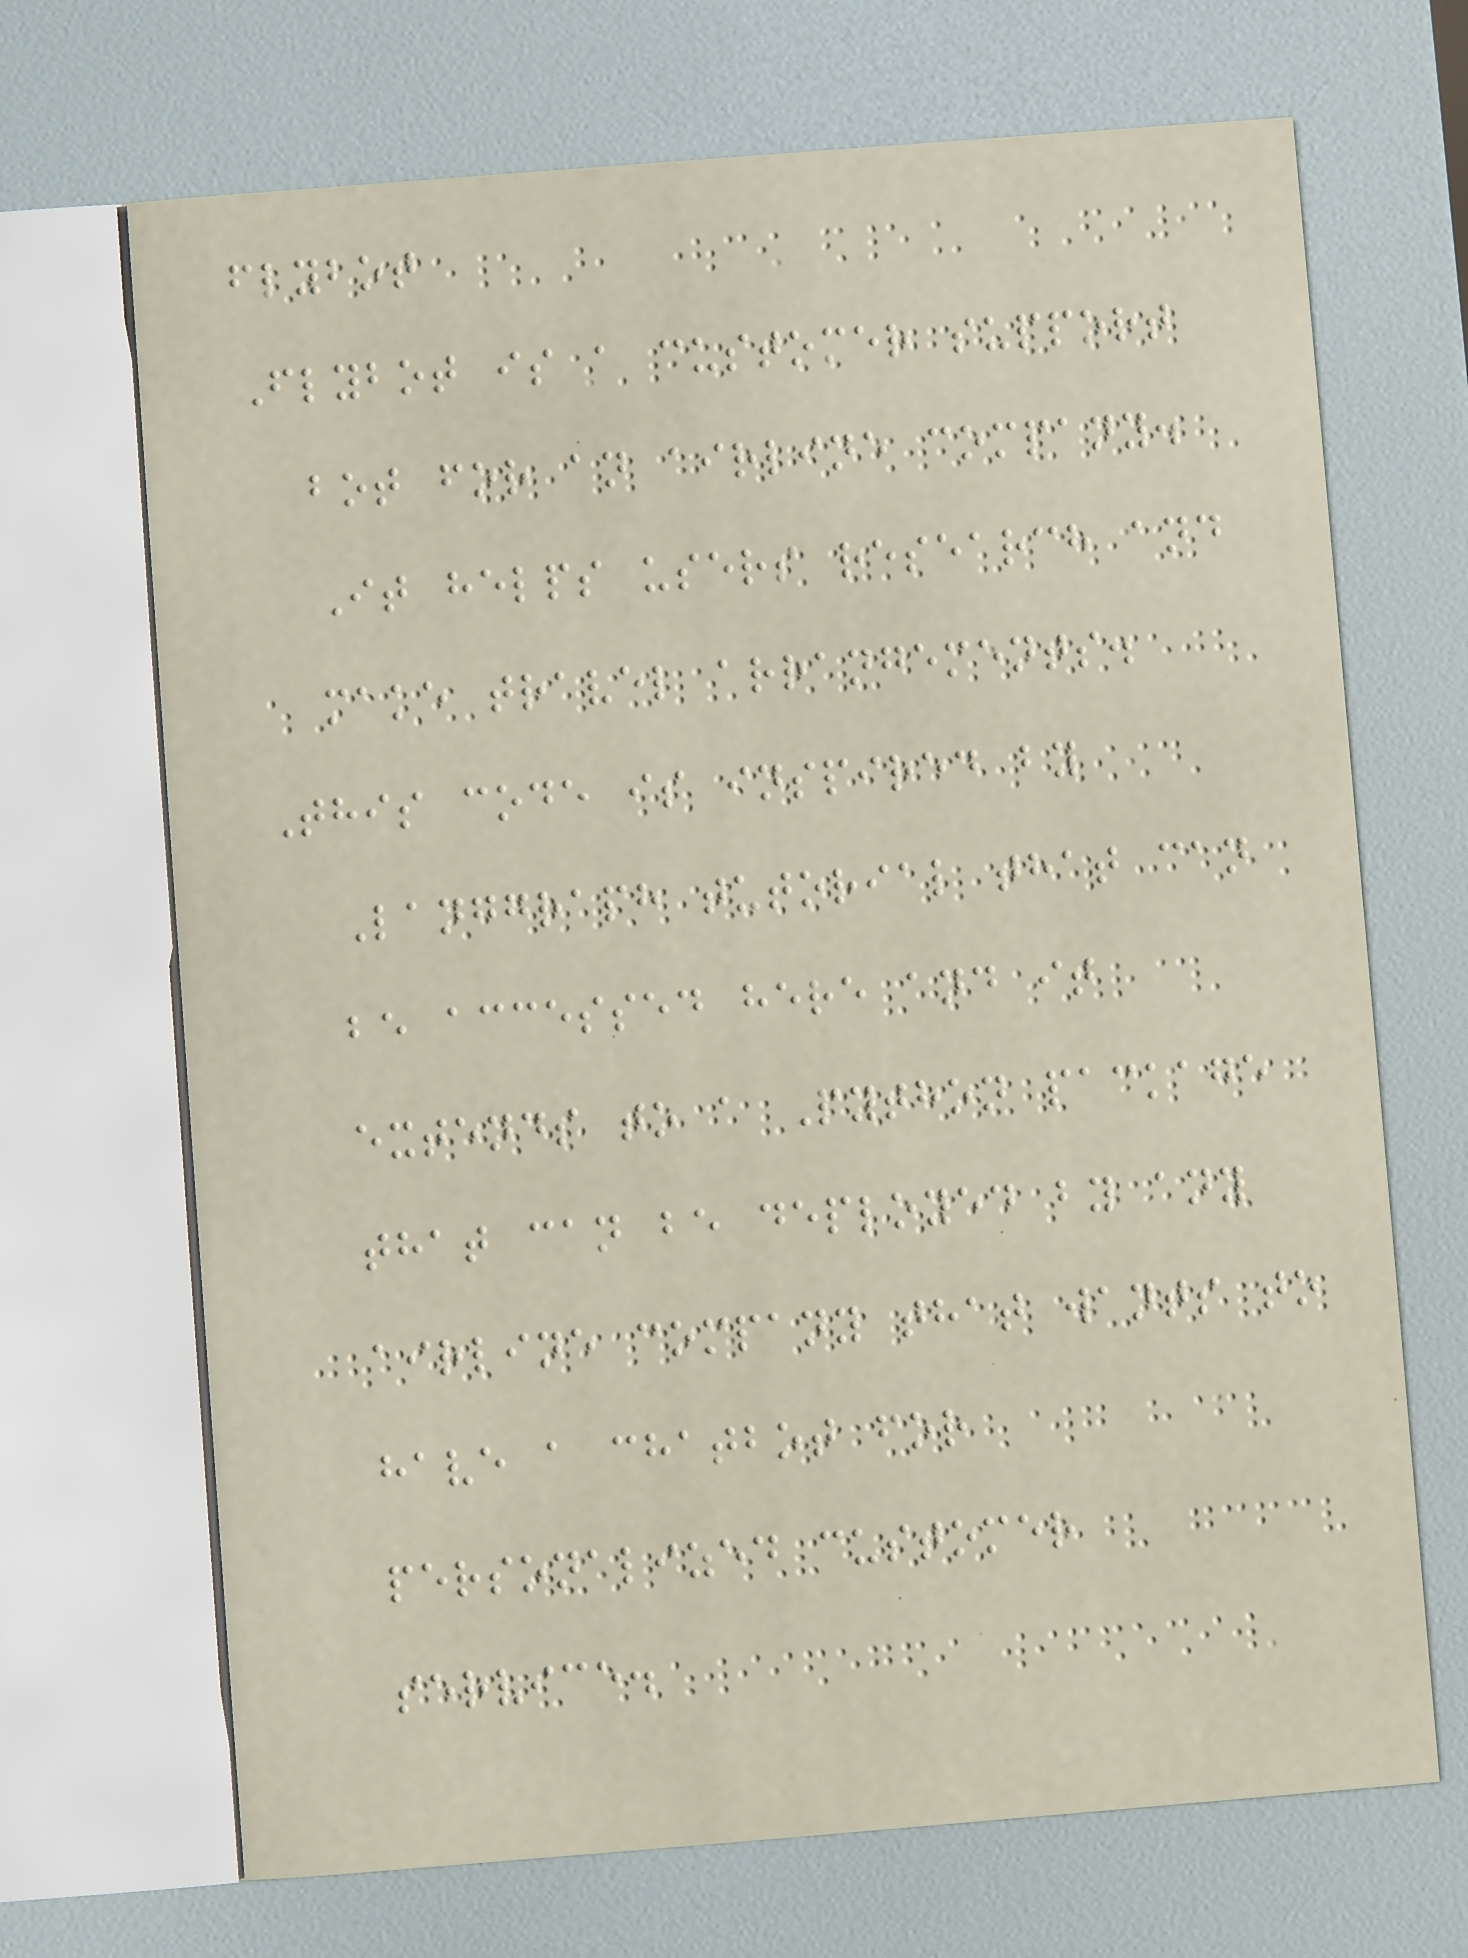flybot
Flybot is a customer support
bot for an airline company.
It helps users research and
make travel arrangements.
This code is inspired by
Langgraph tutorial that can
be accessed here and it
extends to a Python package
that can be deployed by any
airline company that wants to
have a chatbot for
personalized customer
service.
